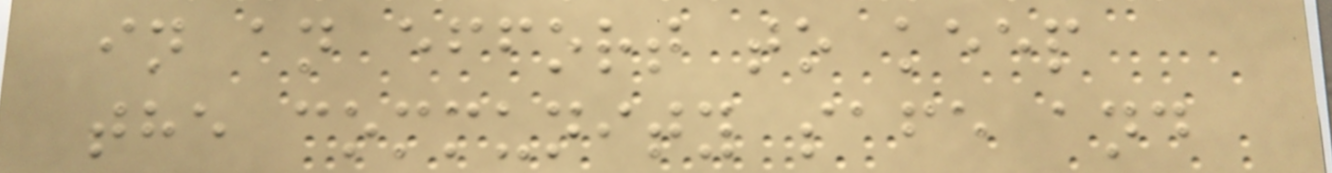in an effort to keep
the community safe and
